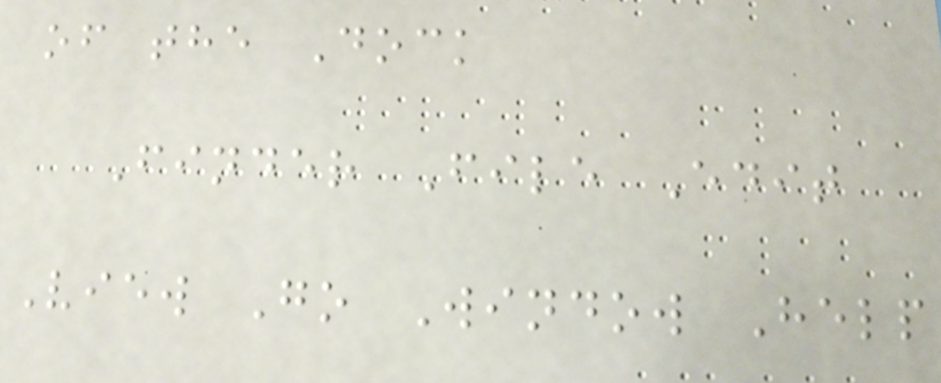of the Dock
Finder File Edit
View Go Window Help
